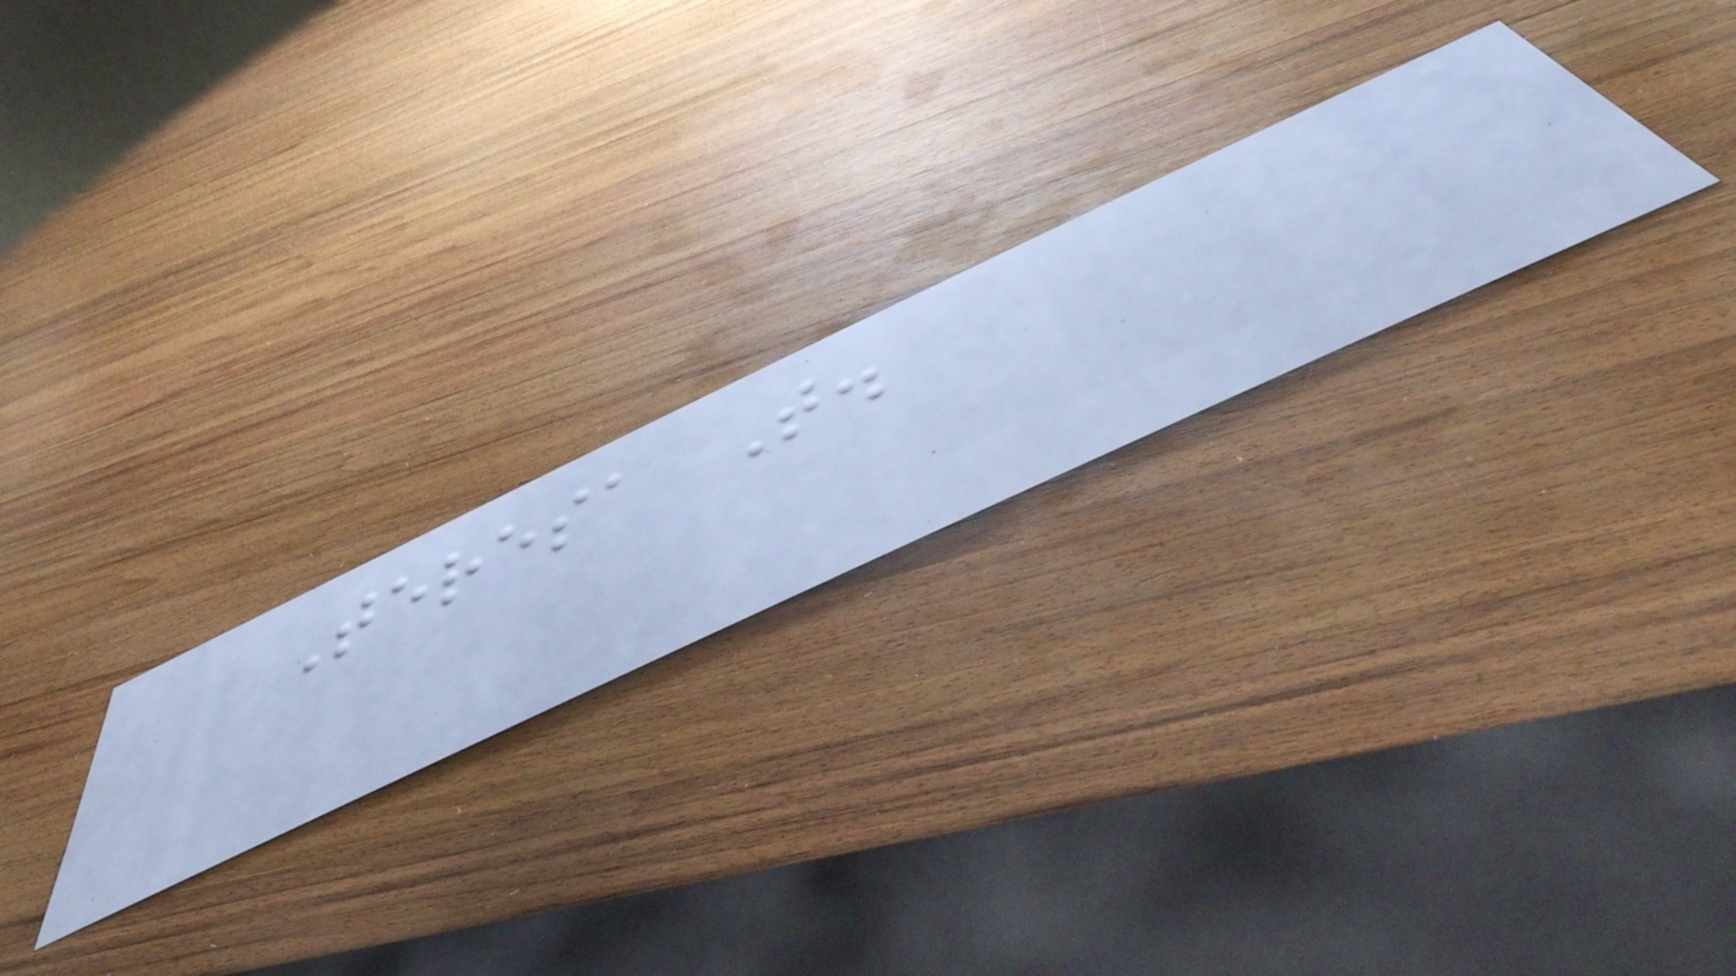Teresa T.
